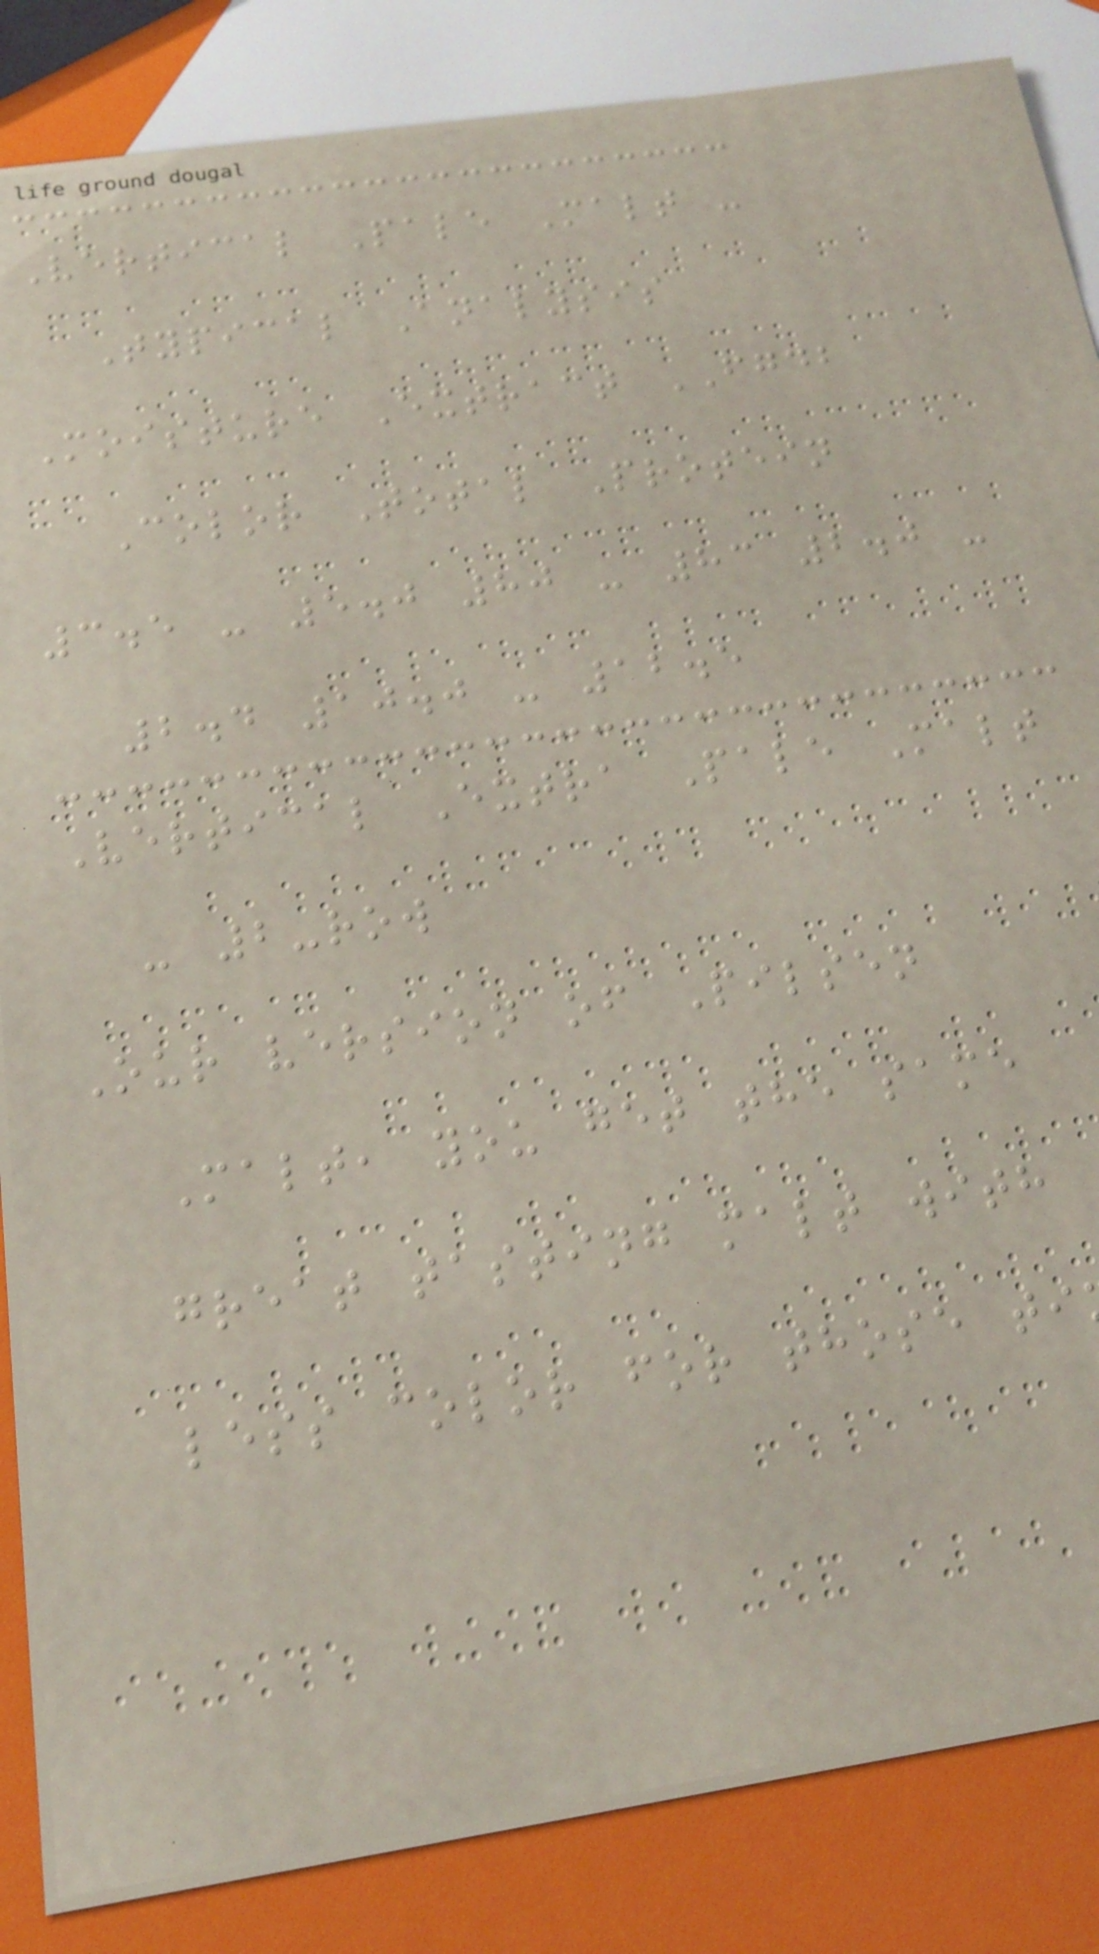Vertical Pale Malt -
Typical Analysis
Moisture Extract FGDB
Color Total Protein
3.5 - 5.0 80 - 83 2.0 -
2.4 10.0 - 12.5
Vertical Extra Pale Malt
- 2-row
Our version of Pilsen
Malt, you get the same
great tasting malt with
less color for those ti
